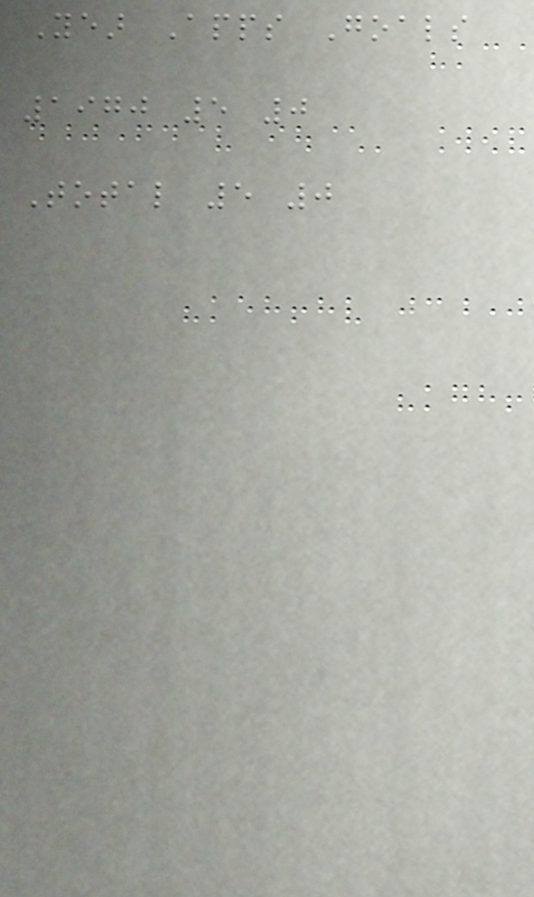Year Apps Goals
1970 5 0
Total 5 0
